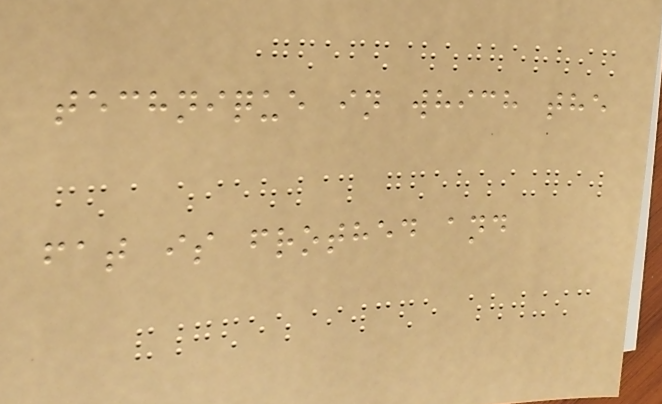technique in which the
fat is frothed and
